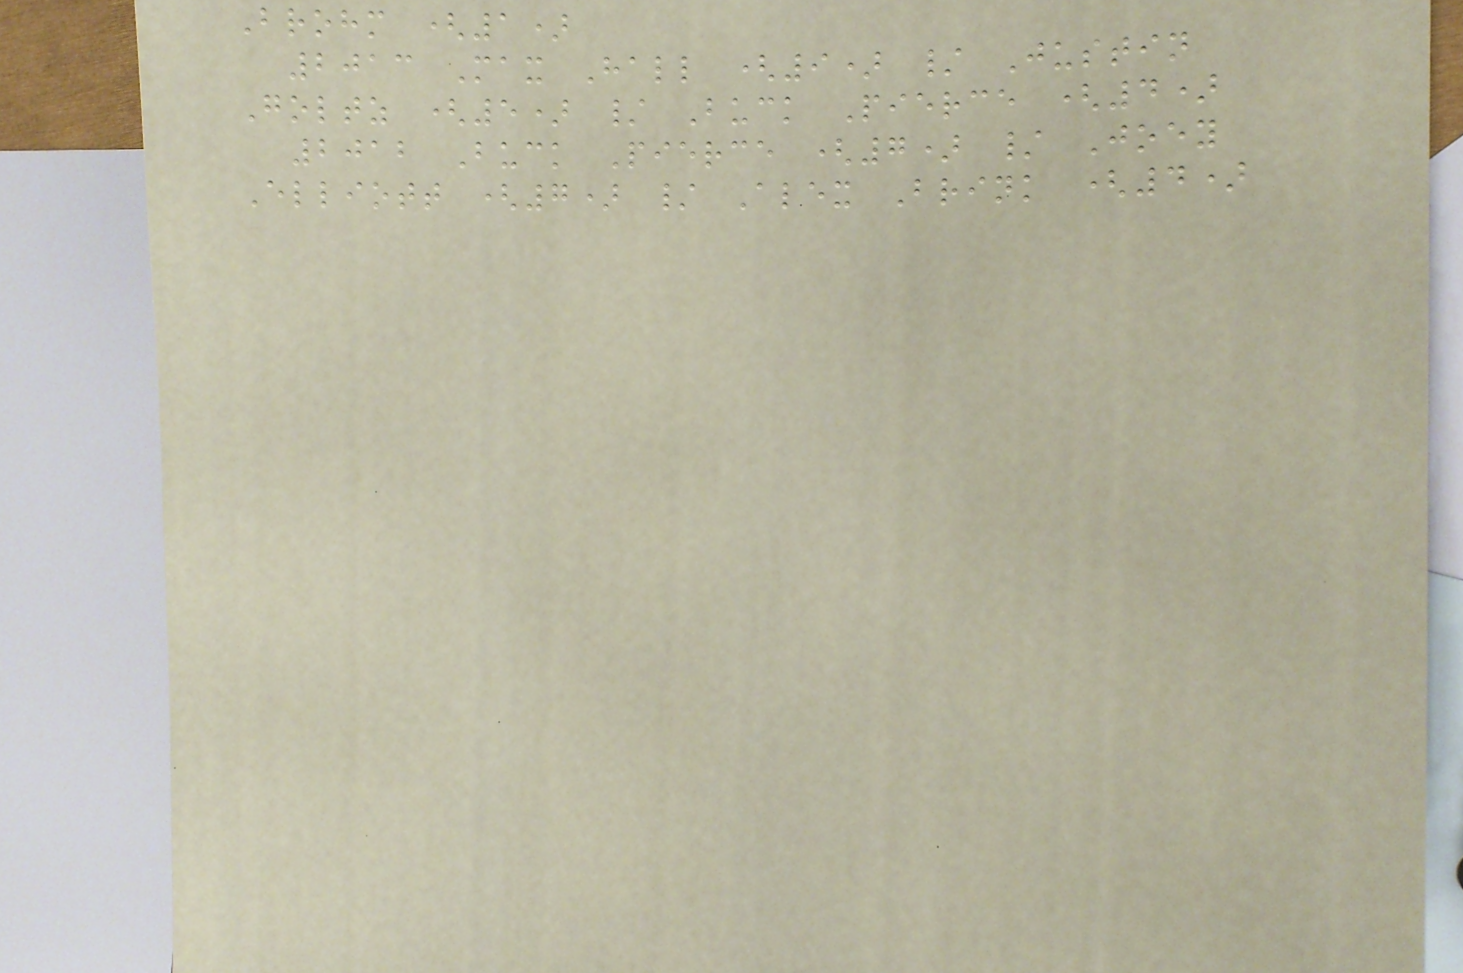Brohm (1)
2013 Max Hall (9) / Justin
Goltz (5) / Buck Pierce (4)
2012 Buck Pierce (7) / Joey
Elliott (7) / Alex Brink (4)
